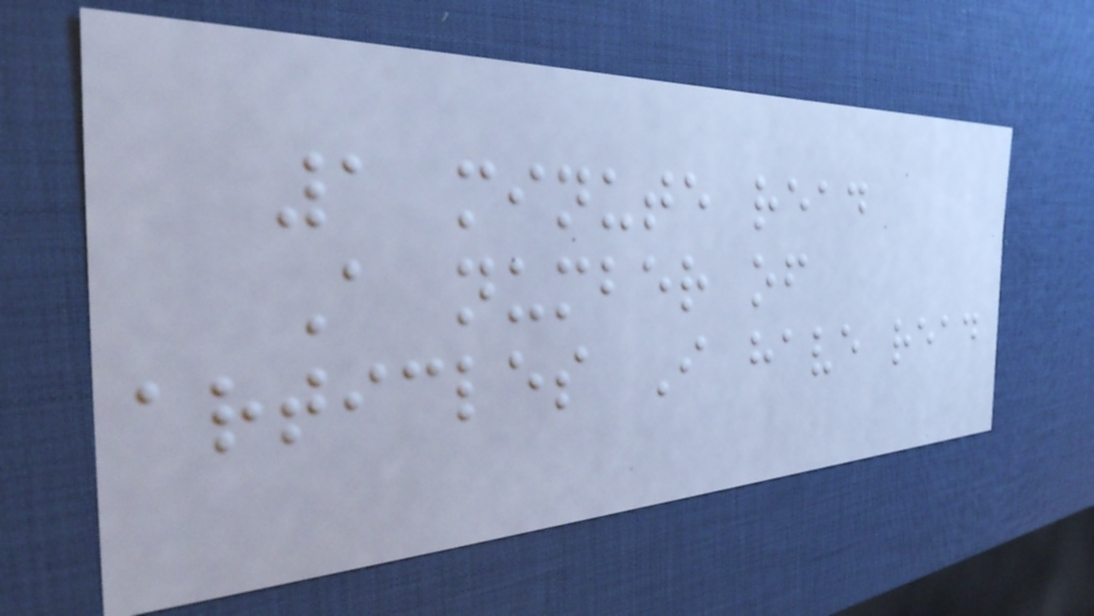1 minute read
A number of
articles I have read
